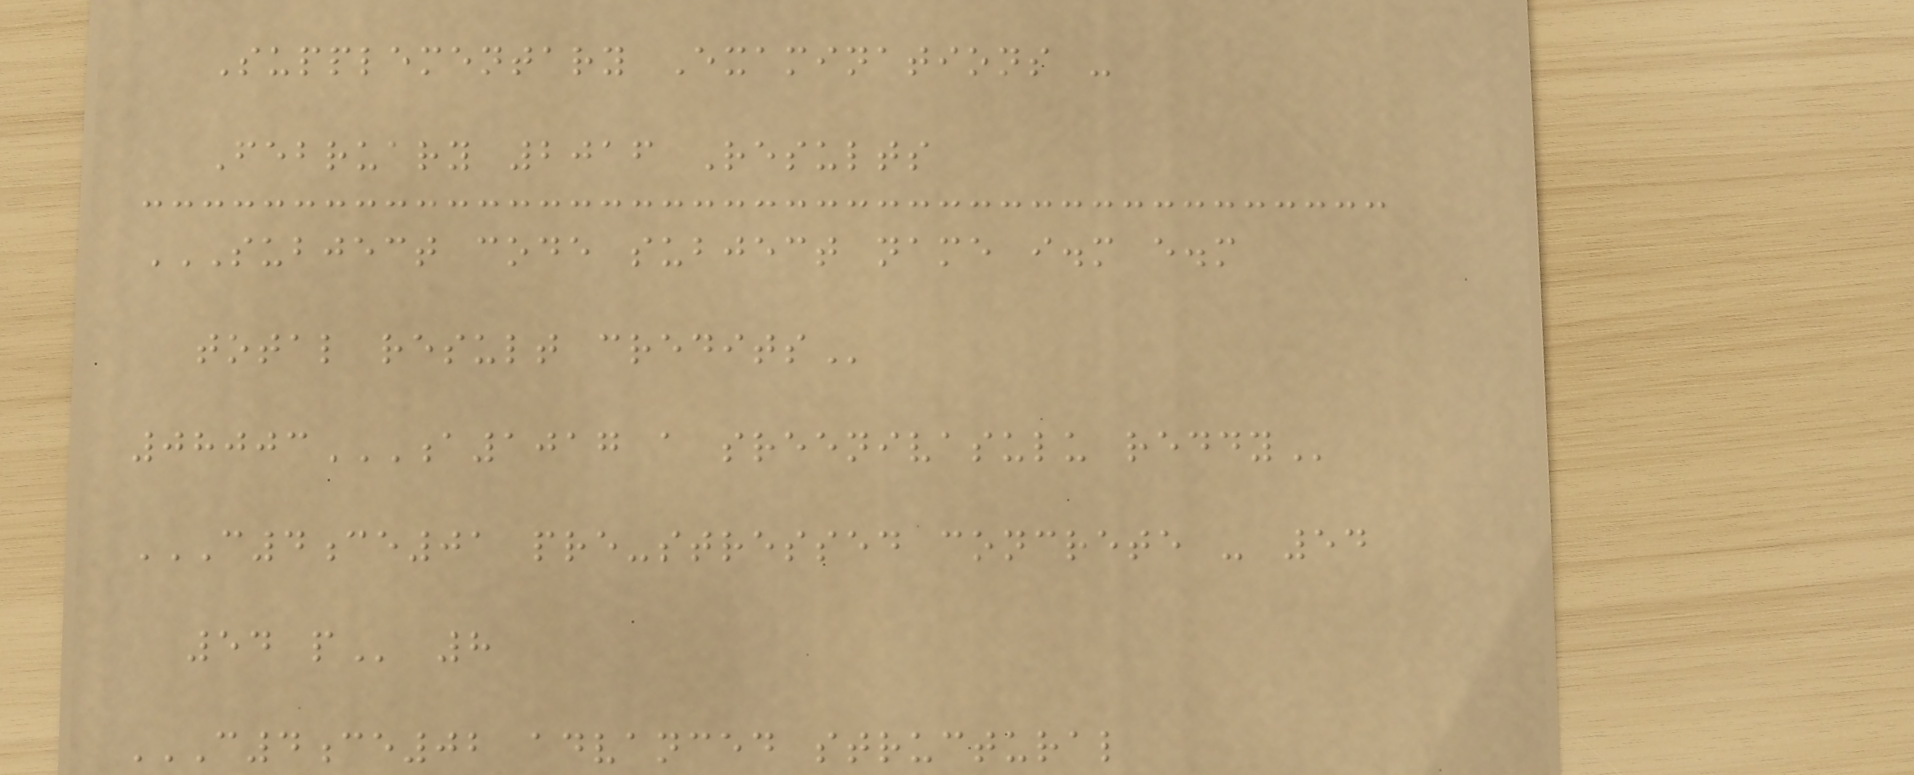Supplementary Examinations -
February 2016 Results
SUBJECT CODE SUBJECT NAME I.M E.M
TOTAL RESULT CREDITS
08003A1017 A SREENIVASULU REDDY
C4CE01 PRE-STRESSED CONCRETE - 54
54 P 8
C4CE02 ADVANCED STRUCTURAL
